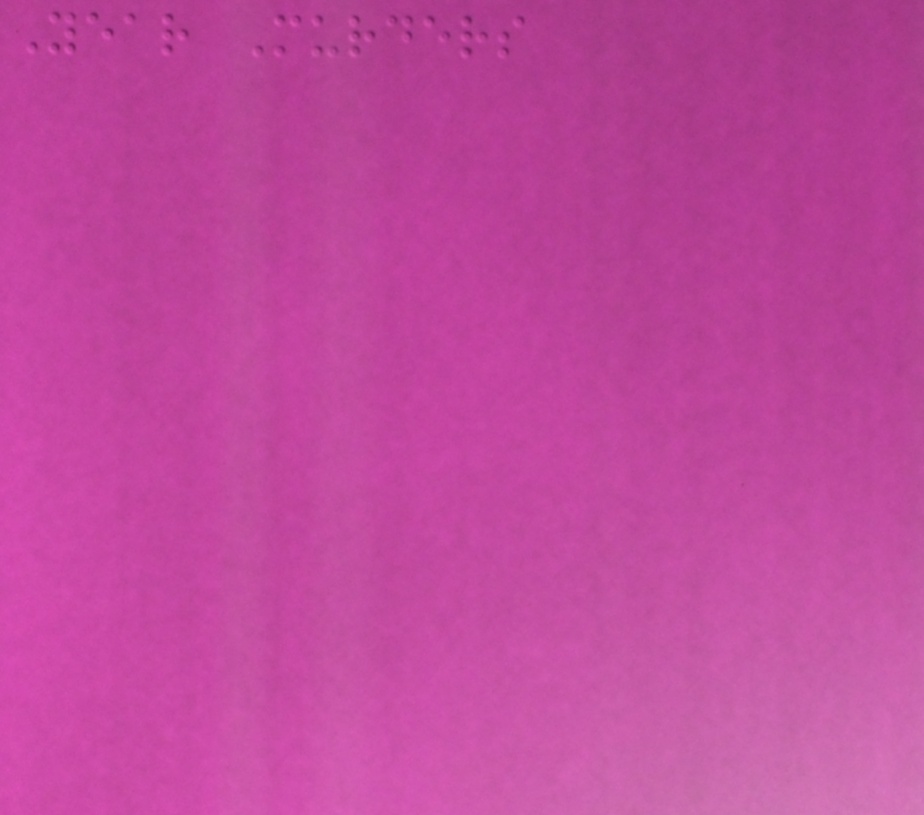Year Murders
